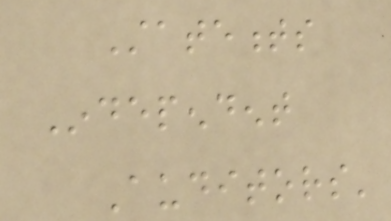Statements
Independent
Auditors'
